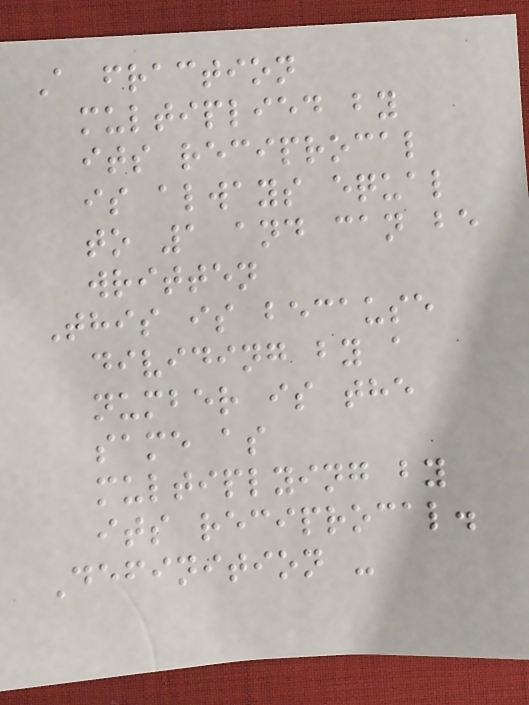A fraction
multiplied by
its reciprocal
is always equal
to 1 and can be
written
This is because
dividing by a
number is the
same as
multiplying by
its reciprocal.
Definition -
